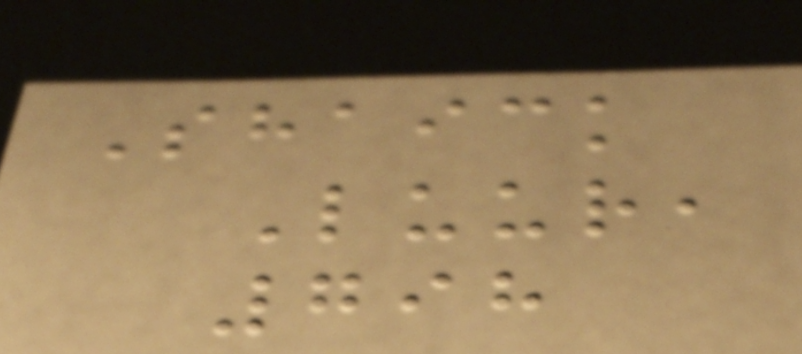Shaick
Luur,
798
